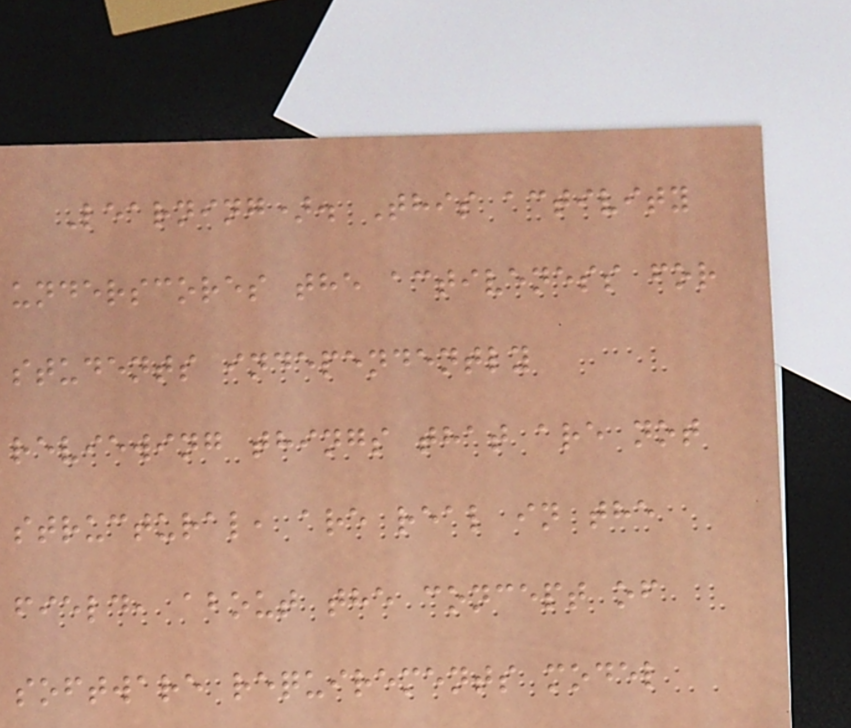Learning). This activity
underscores the activeness for
students independently
reviewing things that are not
structural, are real in the
field, about the concept of
software requirements model
